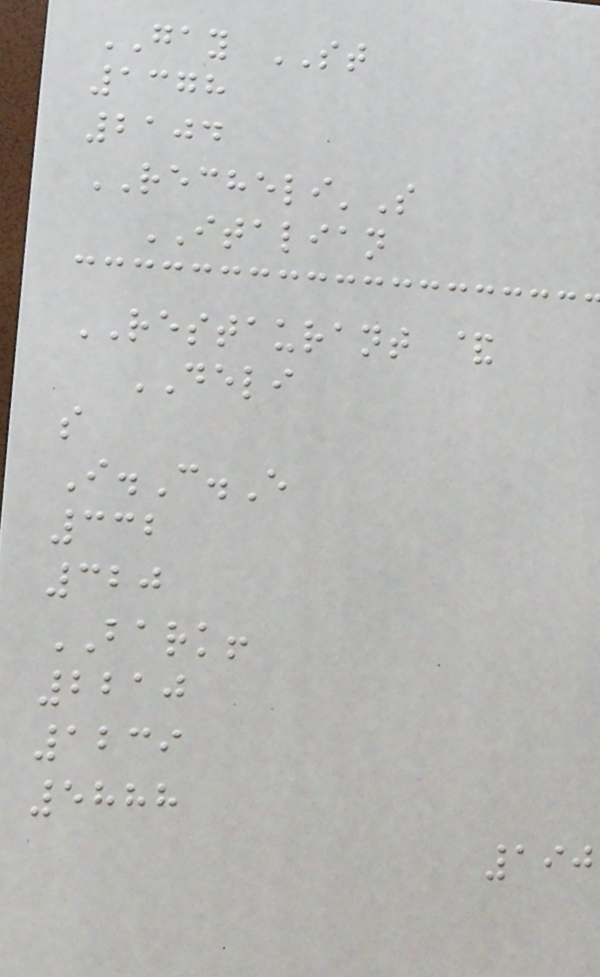GAY ST
1378
2104
RECHELI'S
ITALIAN
RESTAURANT &
DELI
s
I.C.E
332
320
BARK!
2210
1239
5888
190
